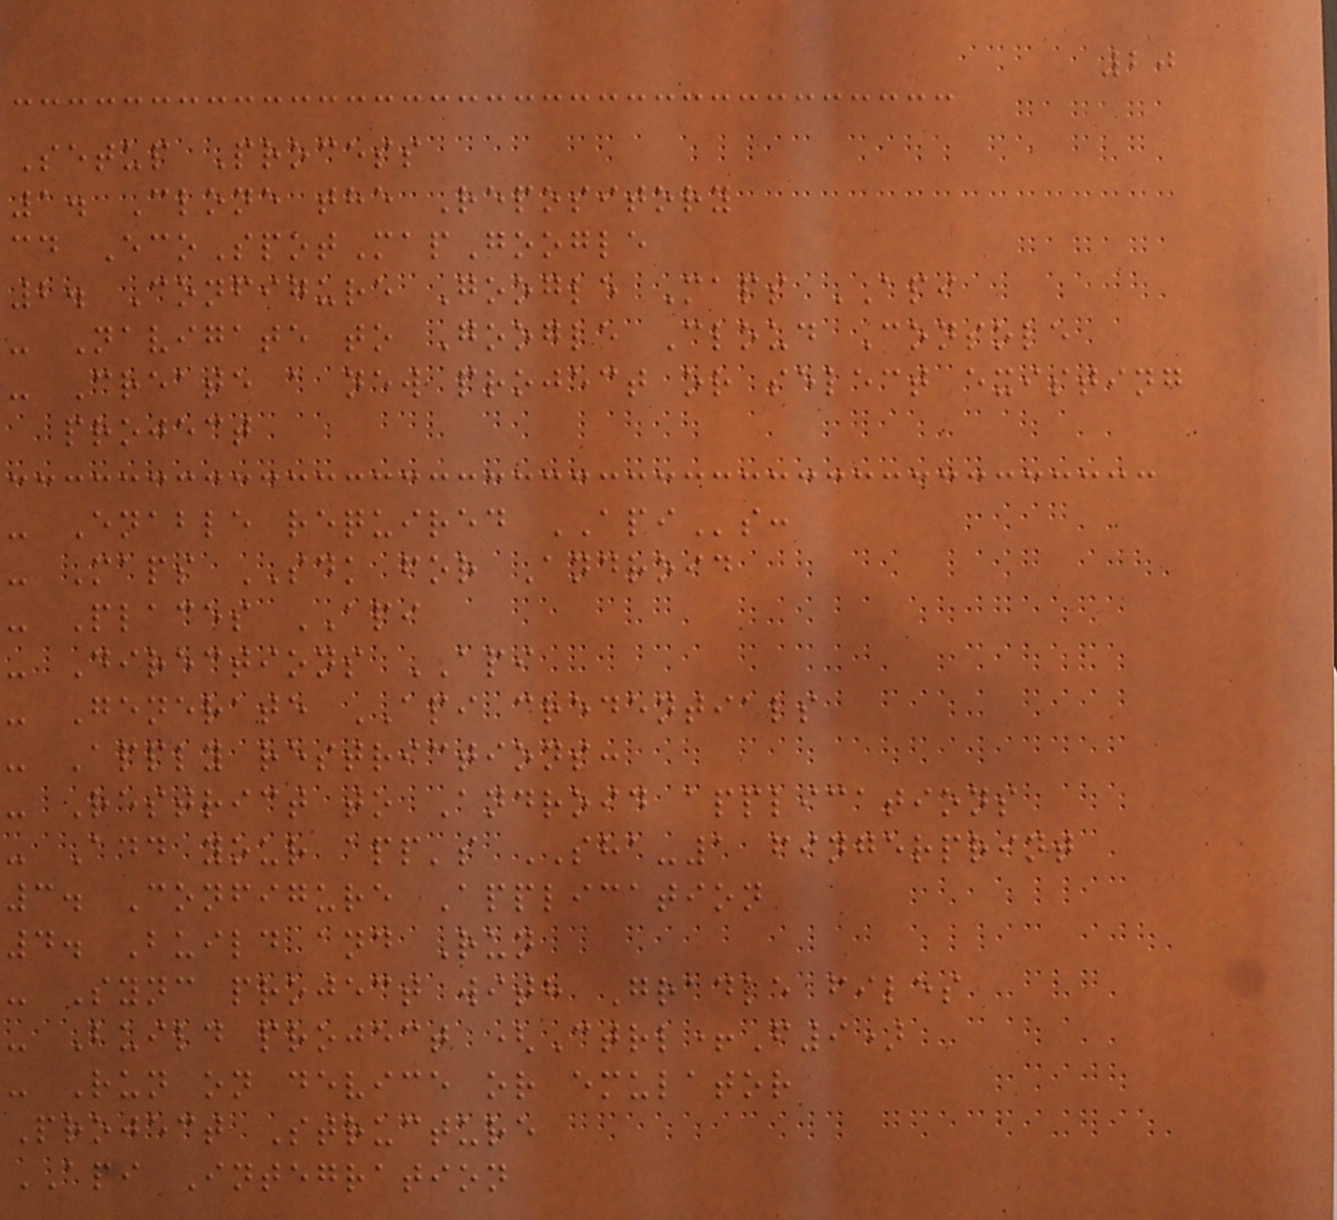20
Setup Process
1. Clone the Repository
cd EcoSpotMapGoogle
2. Configure Google Maps API
- Navigate to Google Cloud Console
- Create a new project or select existing
project
- Enable required APIs:
- Maps SDK for Android
- Places API
- Directions API
- Generate API credentials
- Apply restrictions:
- Restrict to Android applications
- Add your app's SHA-1 fingerprint
3. Configure Application
4. Build and Run
- Sync project with Gradle files
- Build project (Ctrl+F9)
- Run on device or emulator
Project Structure
API Integration
